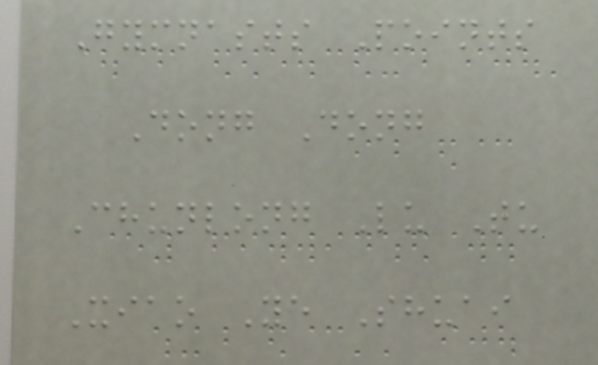Gymnasts Points
Dong Dong
Chunlong Lu Tu
Xiao Ye Shuai
